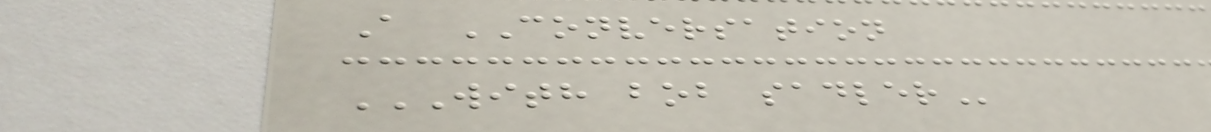A CONVERSATION
WITH BOB SADLER
